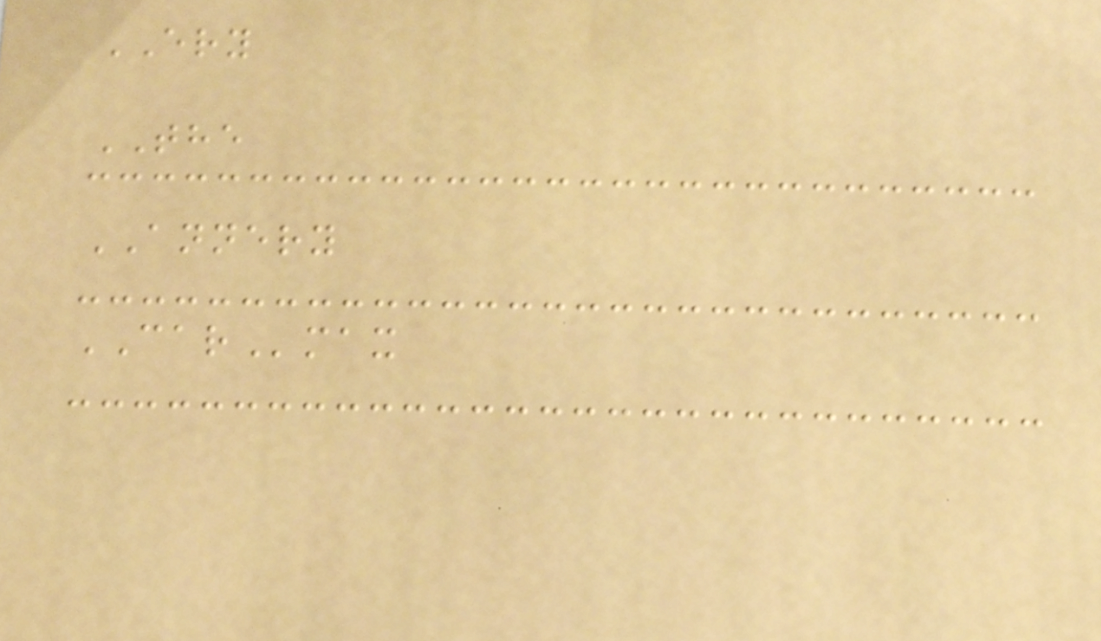ERY
THE
ANNERY
CARmax
